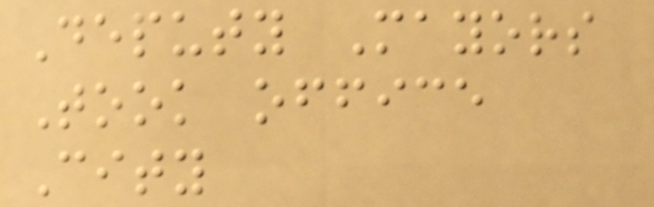Deputy Mayors
Took office
City
